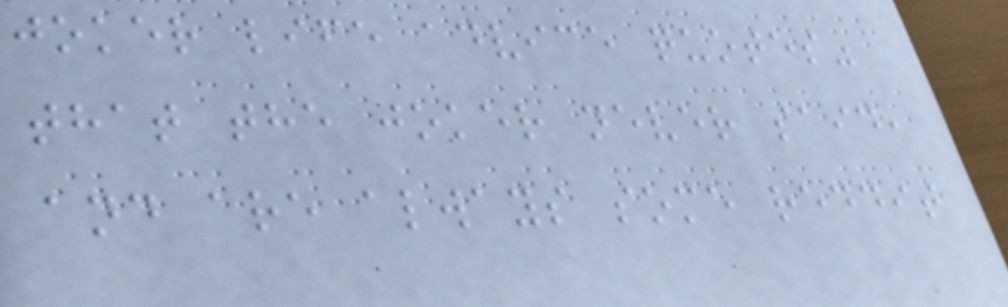joker life advice quotes"
that the joker never said,
and are always some reddit
